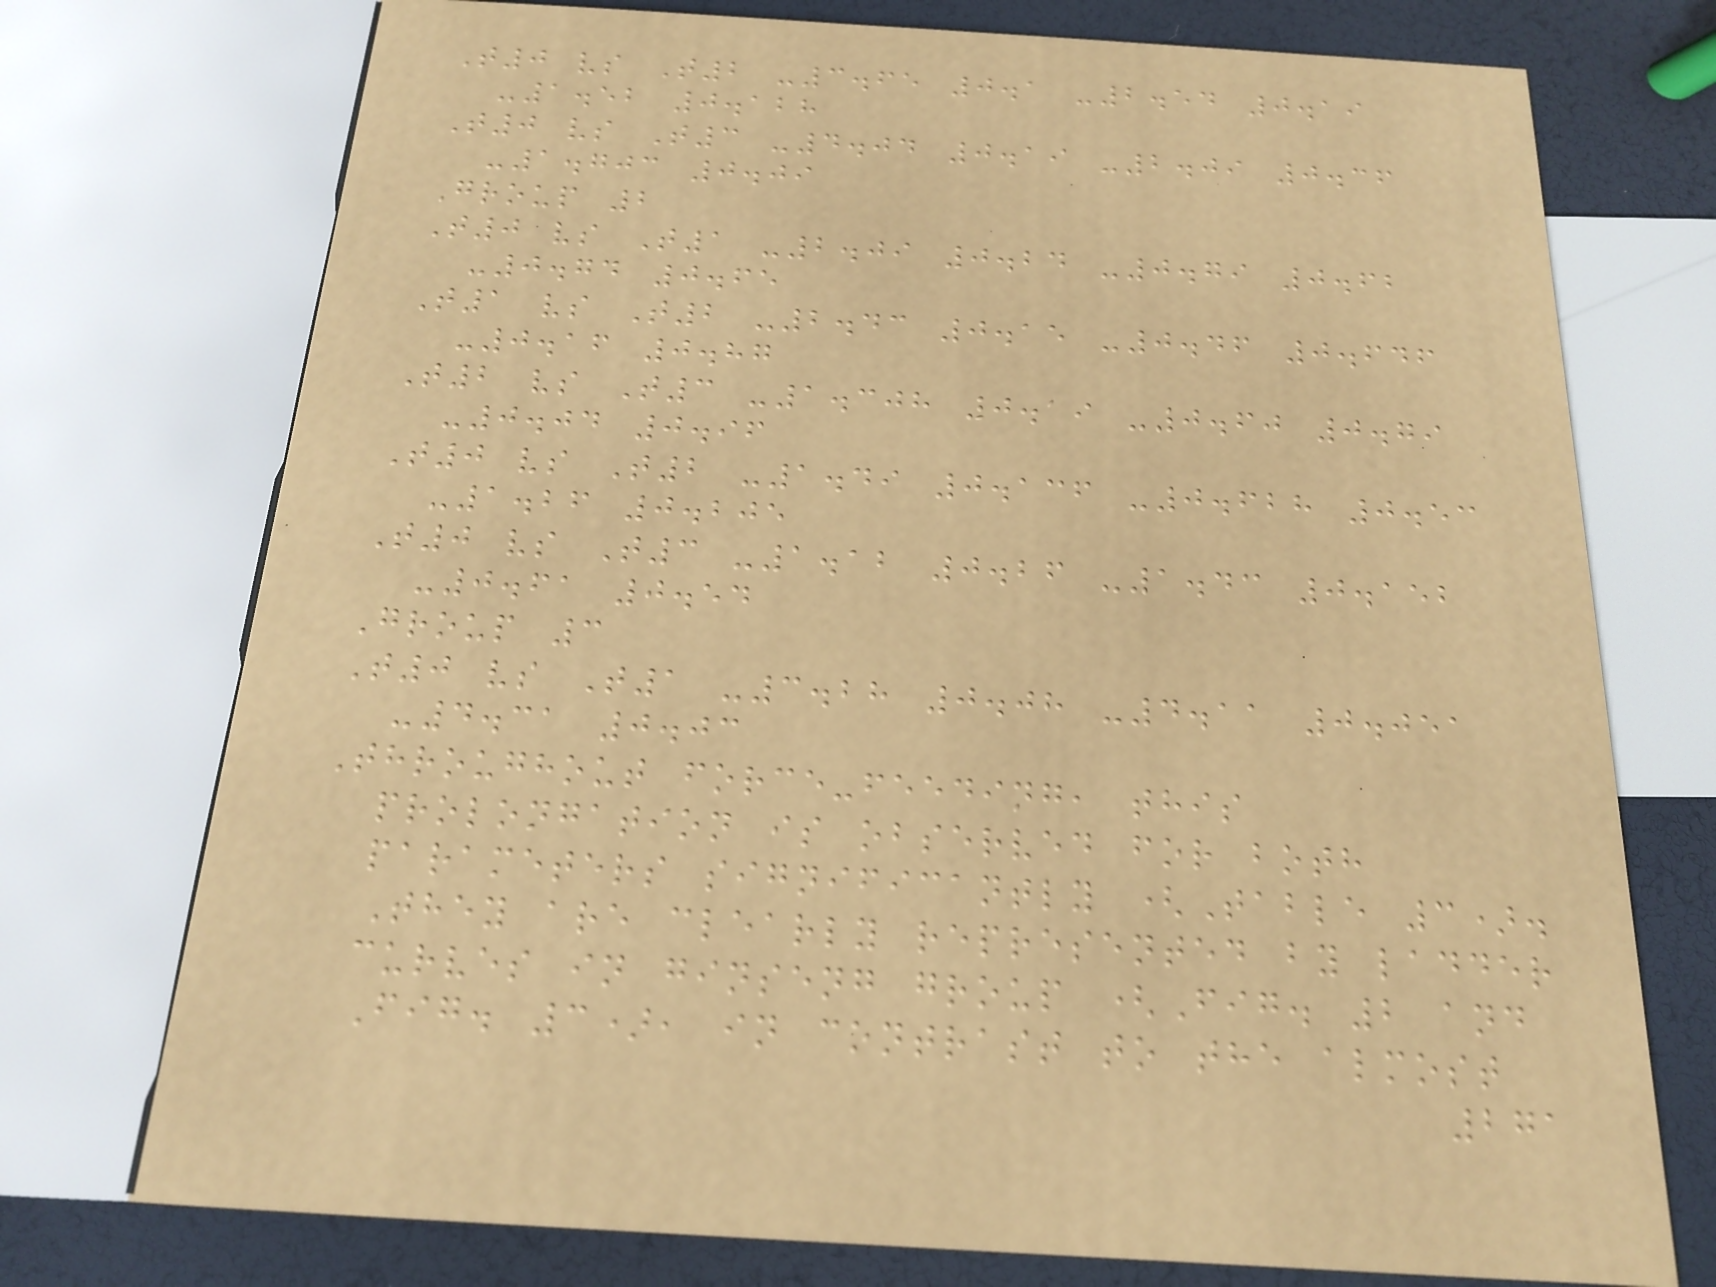T0 vs T2 -3.65 0.1 -2.54 0.19
-1.52 0.128
T0 vs T3 -4.04 0.19 -2.09 0.36
-1.703 0.09
Group 2
T0 vs T1 -2.09 0.24 -0.79 0.62
-0.74 0.65
T1 vs T2 -2.43 0.15 -0.46 0.646
-0.16 0.87
T2 vs T3 -1.308 0.19 -0.60 0.79
-0.04 0.96
T0 vs T2 -1.49 0.136 -0.628 0.53
-1.26 0.205
T0 vs T3 -1.12 0.26 -1.43 0.152
-0.61 0.54
Group 3
T0 vs T1 -3.28 0.08 -4.11 0.051
-4.31 0.03
Throughout force-feeding, this
prolongation is observed for both
parameters significantly (Table 3).
They are clearly represented by ladder
curves in ginseng group (Fig. 2 and
Fig. 3), in contrast to the almost
271
